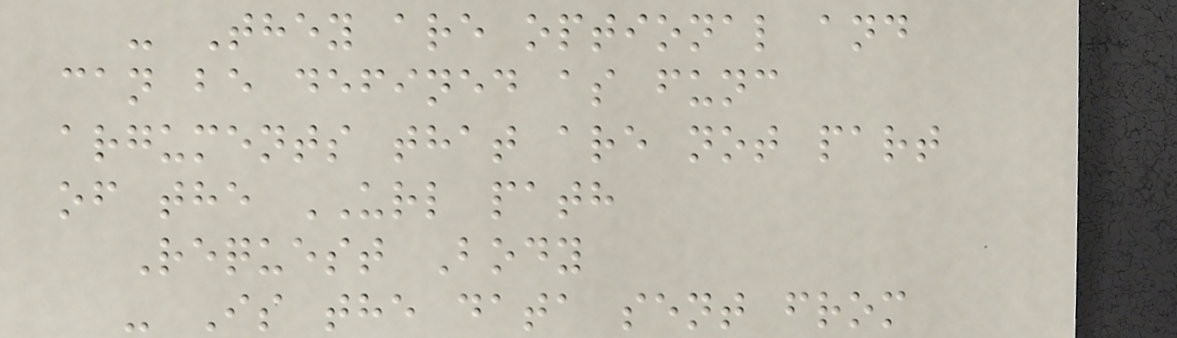- They are optional and
can be defined as func
arguments that are not part
of the URL path
Request Body
- Is the data sent from
